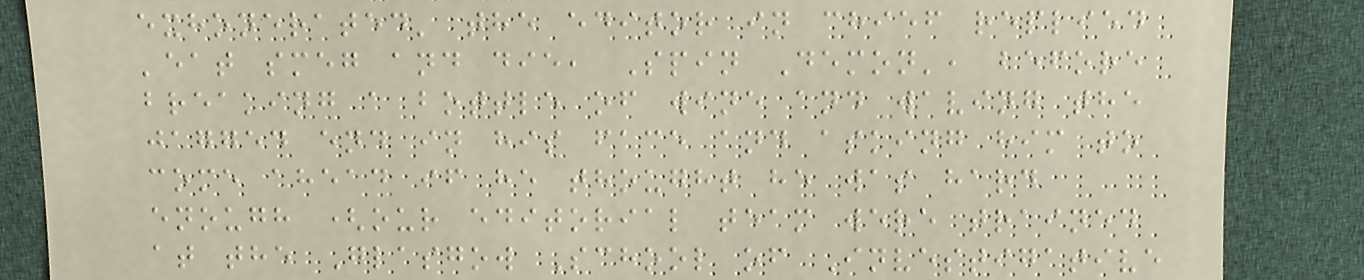exhonerated' the editor in chief replied
'eat smeg and die, Spin Demon', before
breaking a bottle of wine and waving the
jagged end in his face and asking him to
come ahead if he thought he was hard
enough (our editorial team were trained
at the Glasgow School of Investigative
